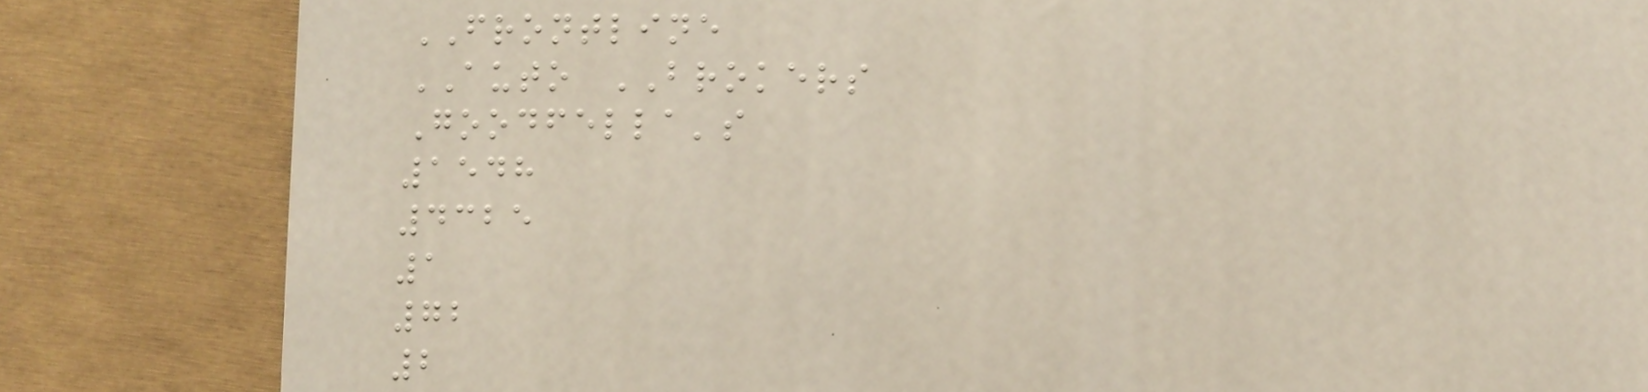FRONTLINE
AUTO BROKERS
Goodfella's
1548
4325
1
72
2
